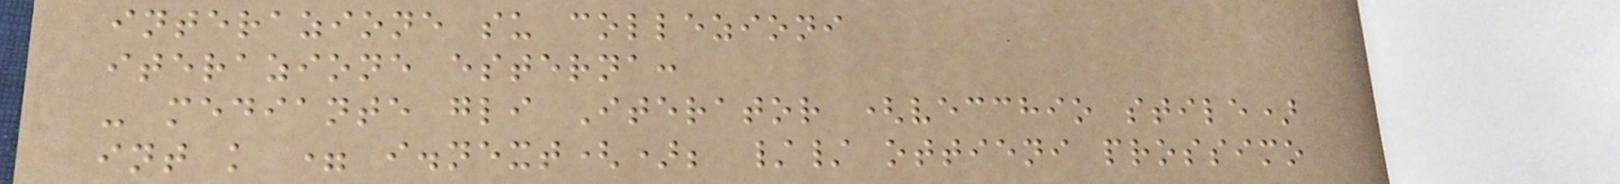interazione su collezioni
iterazione esterna:
- mediante gli Iterator (vecchio stile)
int k = i.next(); // ottieni prossimo
